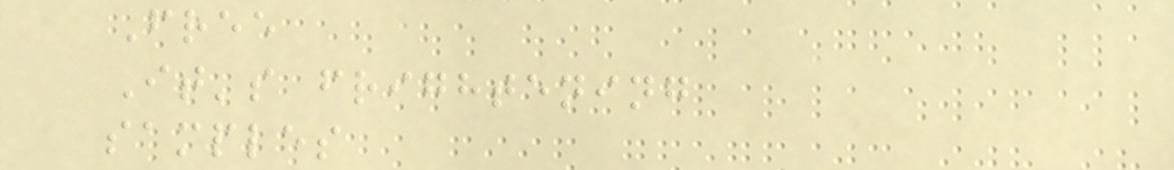Free
It's frightening
samples
